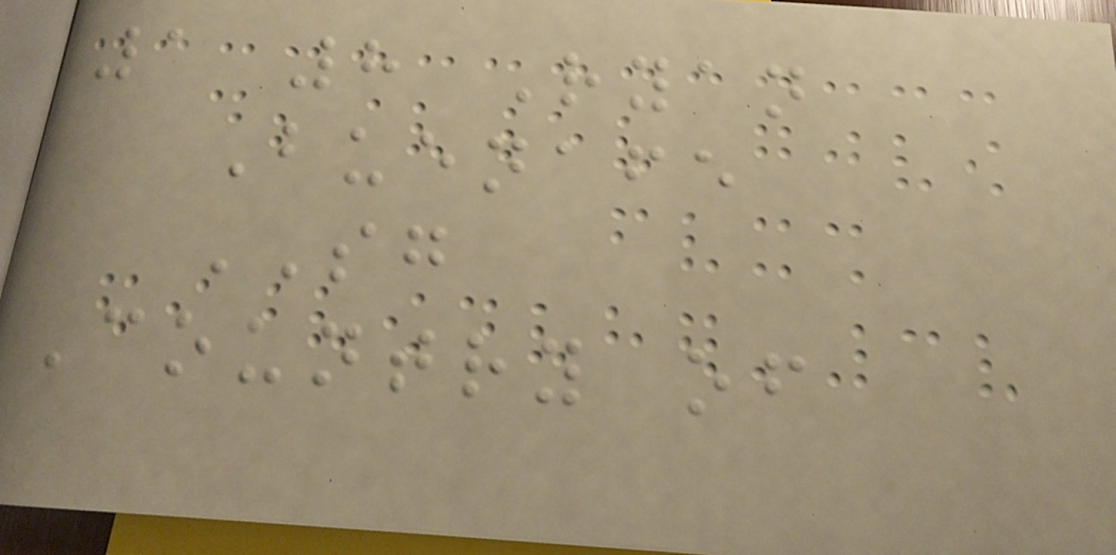1 8 Ryan
Buenafe
SG
Country of
